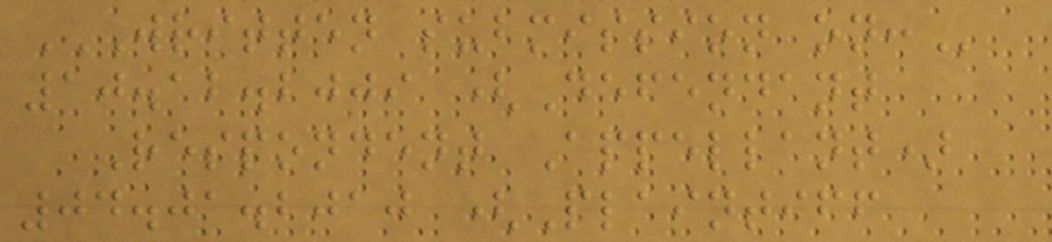WRITTEN SUBMISSION ON:
10.12.2009 (Defendant
Respondent Appellant)
04.01.2010 (Plaintiff
